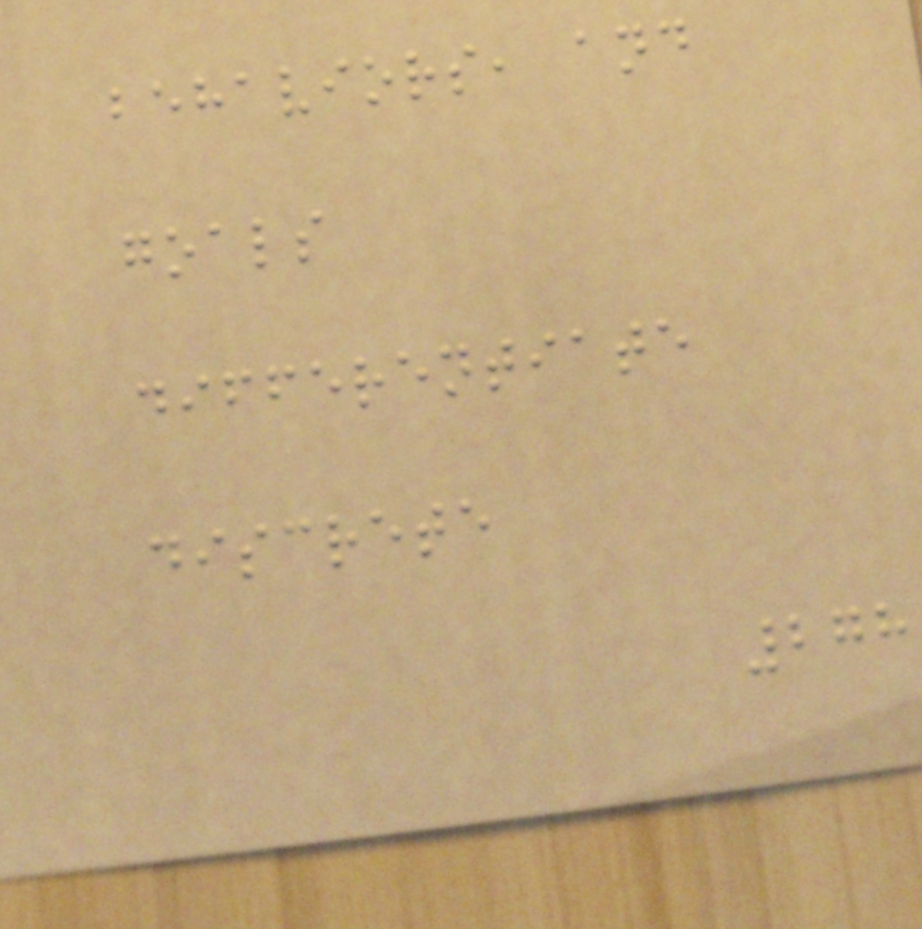behaviors, and
goals
differentiate
discrete
278
